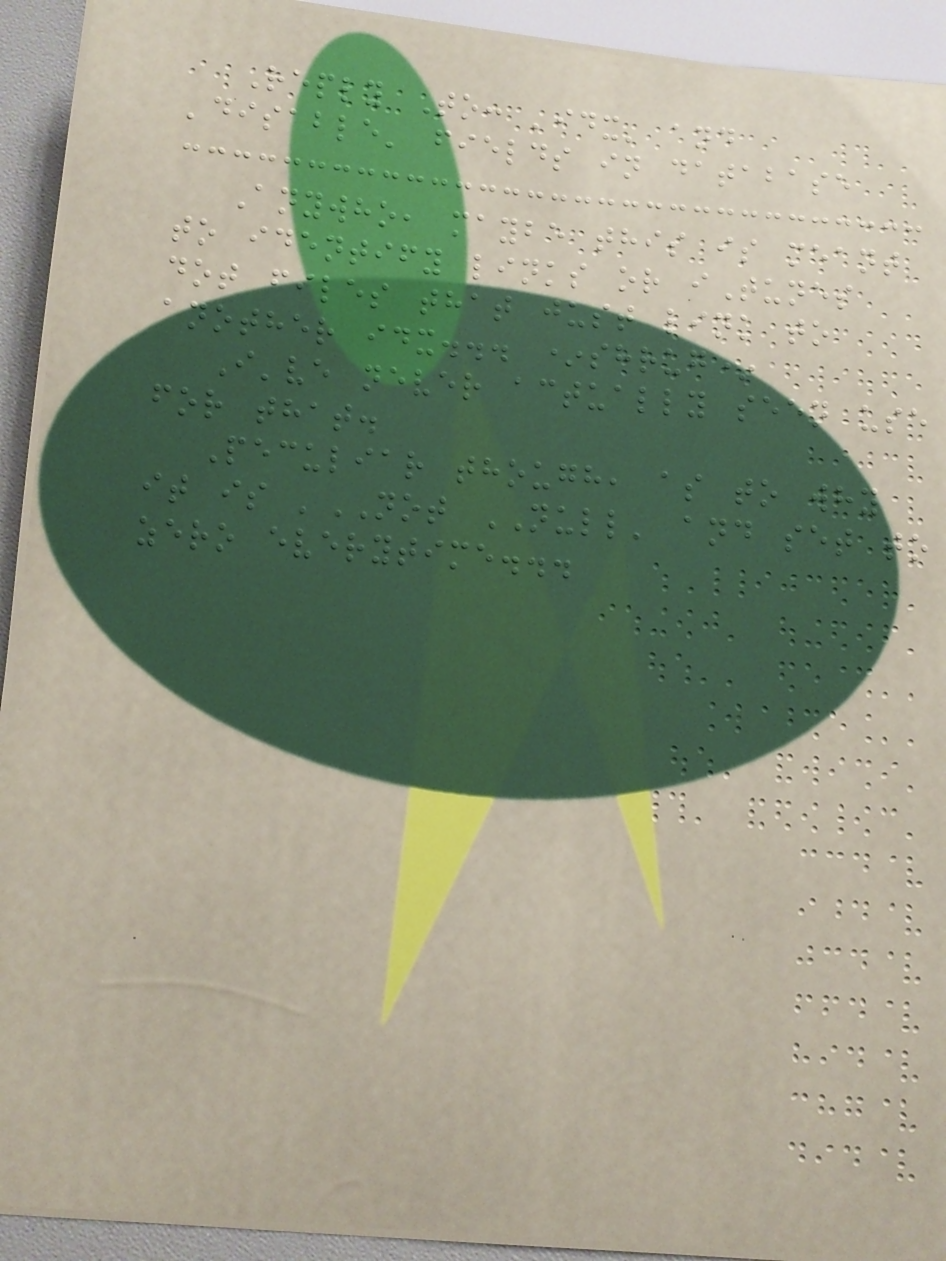Reply To: 'idx' and
'disable' fields in database
Anywho, maybe this is meant
to identify links or iTunes
dot files that just link to
another idx... *shrug*
I've never actually seen use
for that.
Peculiar though, as to why
it is 'NOT NULL' and set to
zero everytime...
